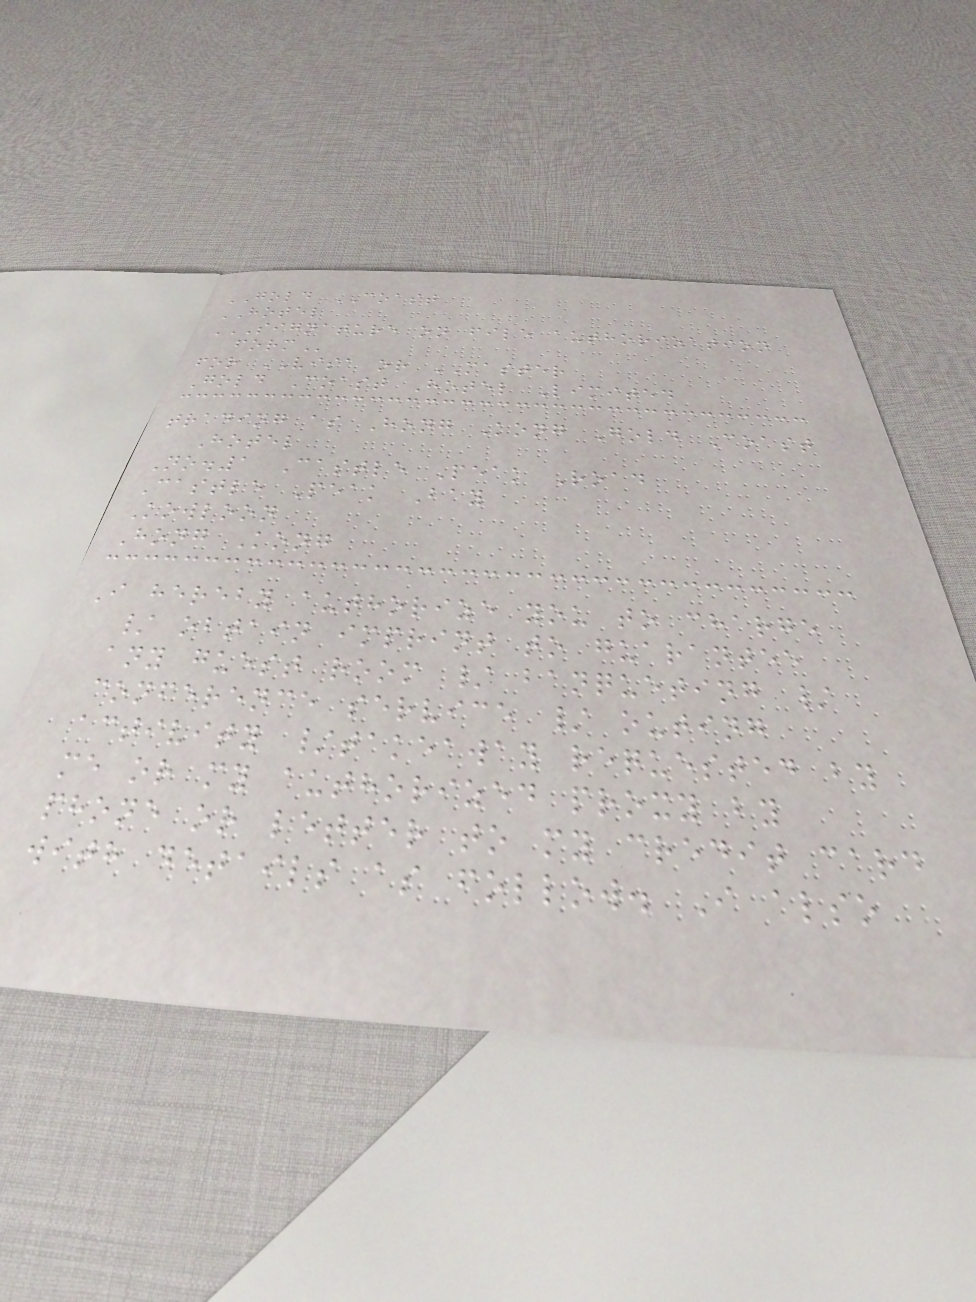GOLD COAST
HOTEL
SIGNATURE ON FILE AUTHORIZATION
FORM
for VISA or MASTER
Gold Coast Hotel Limited
trading as Hong Kong Gold Coast
Hotel
No.1 Castle Peak Road
Castle Peak Bay
Kowloon
Hong Kong
I hereby authorize you to charge
/ obtain imprint to guarantee
any guest room / banqueting /
conference service / outing
activity /takeaway requested by
me or my authorized proxy by
phone or letter to my credit card
with details as follow. I also
